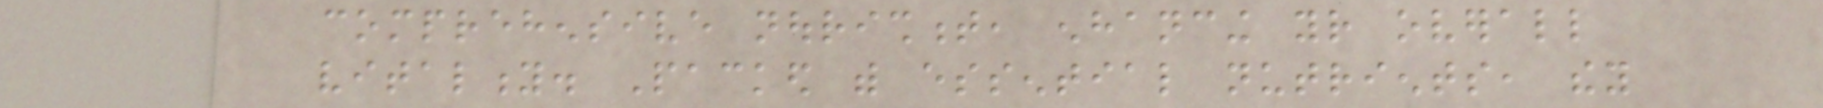comprehensive nourishment, enhancing your overall
vitality. Packed with essential nutrients, they
